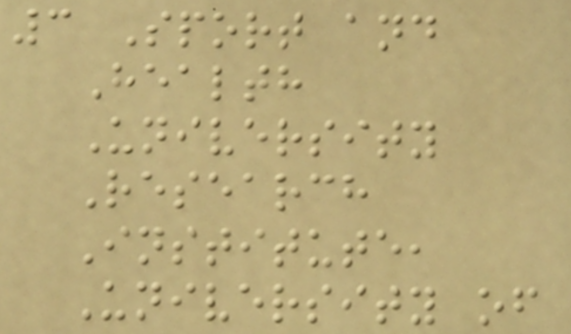3 Sport and
Health
University
Research
Institute,
University of
